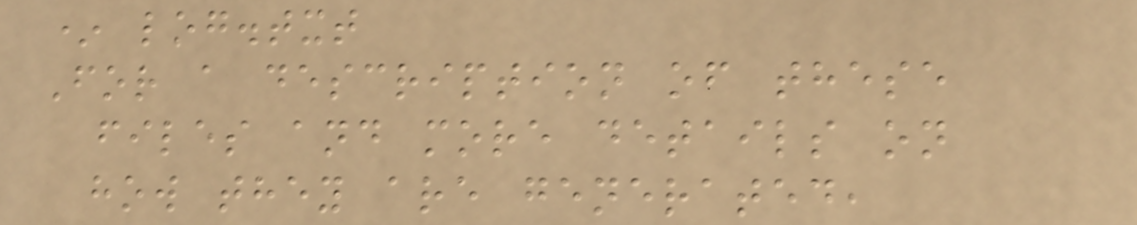* log.txt
For a description of these
files and more details on
how they are generated,
